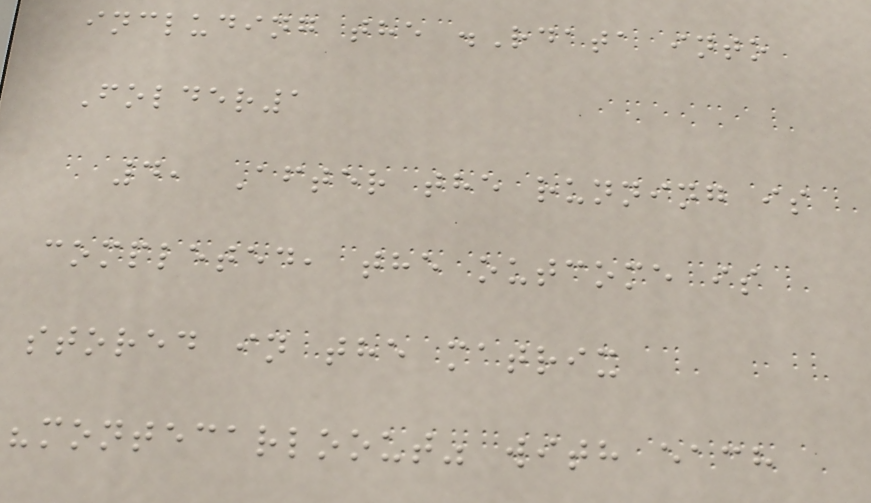including the .Rdata into
Folder1
4, After the running is
completed, the outcome is
stored in the matrix
"montecarloout" with each
